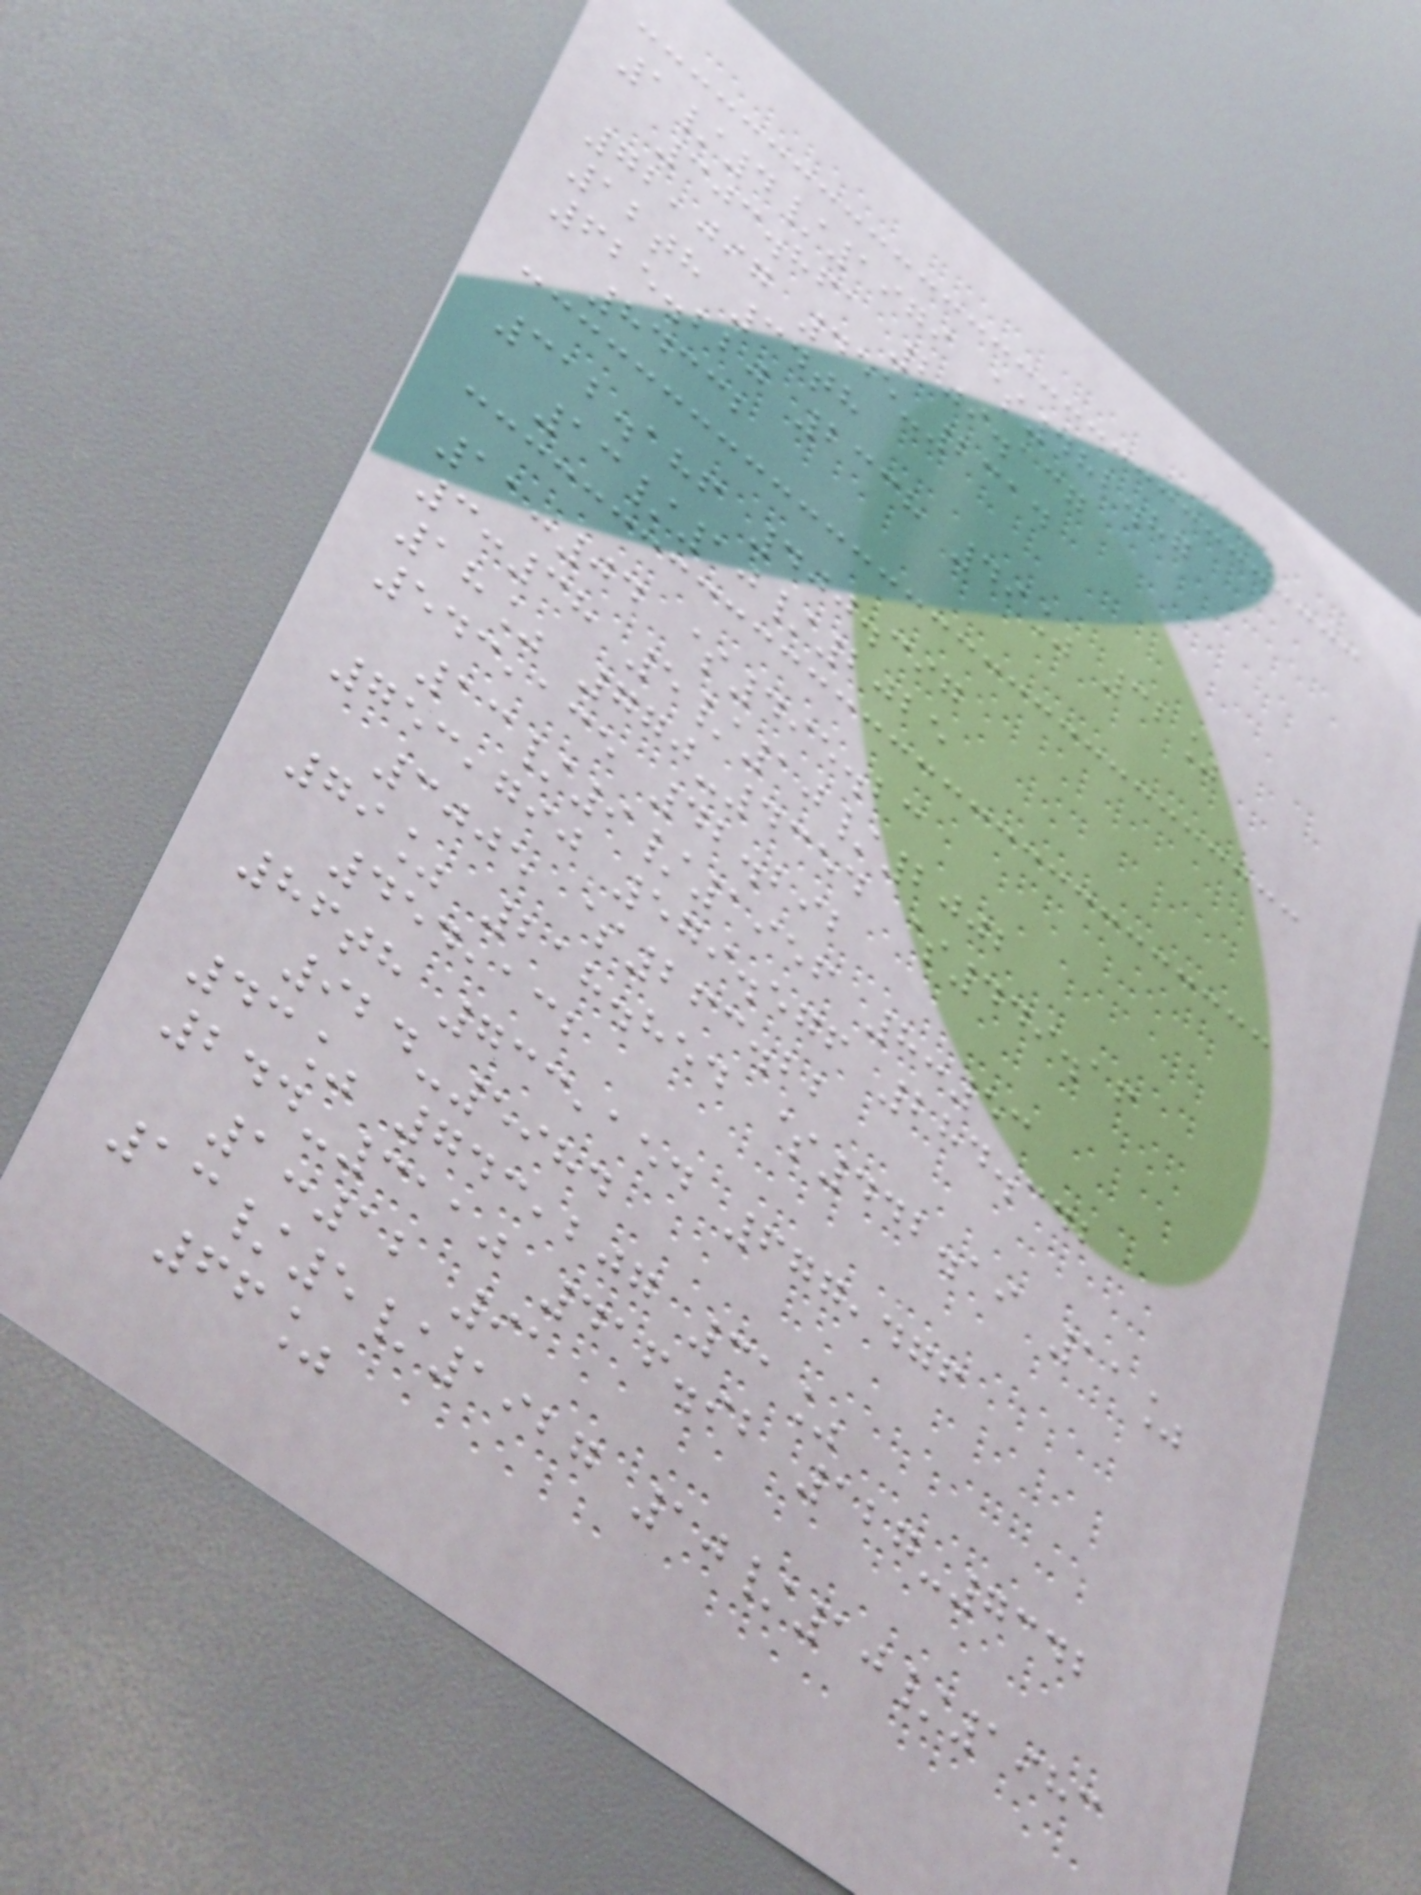1/4/1979 $482.87
303.861 209.137
72,097 455-2314
12th 34th
625.220 2338 49% 32%
84332
312.186 400.397
13/10/2025
11:04 $495.23
3:38 5/10/2002
18% 770-4354 $449.16
543,135 42.292
13/9/1956 8:53
753,790 579.576 284.342
3005 $263.22
79% 218.854 $442.19 11%
454,132
86th 733,154 677,476
924-5984
43% 743,207 31%
244-3110 416.92 127-7342
1:12 91
13/5/1927 10/10/1983
66%
